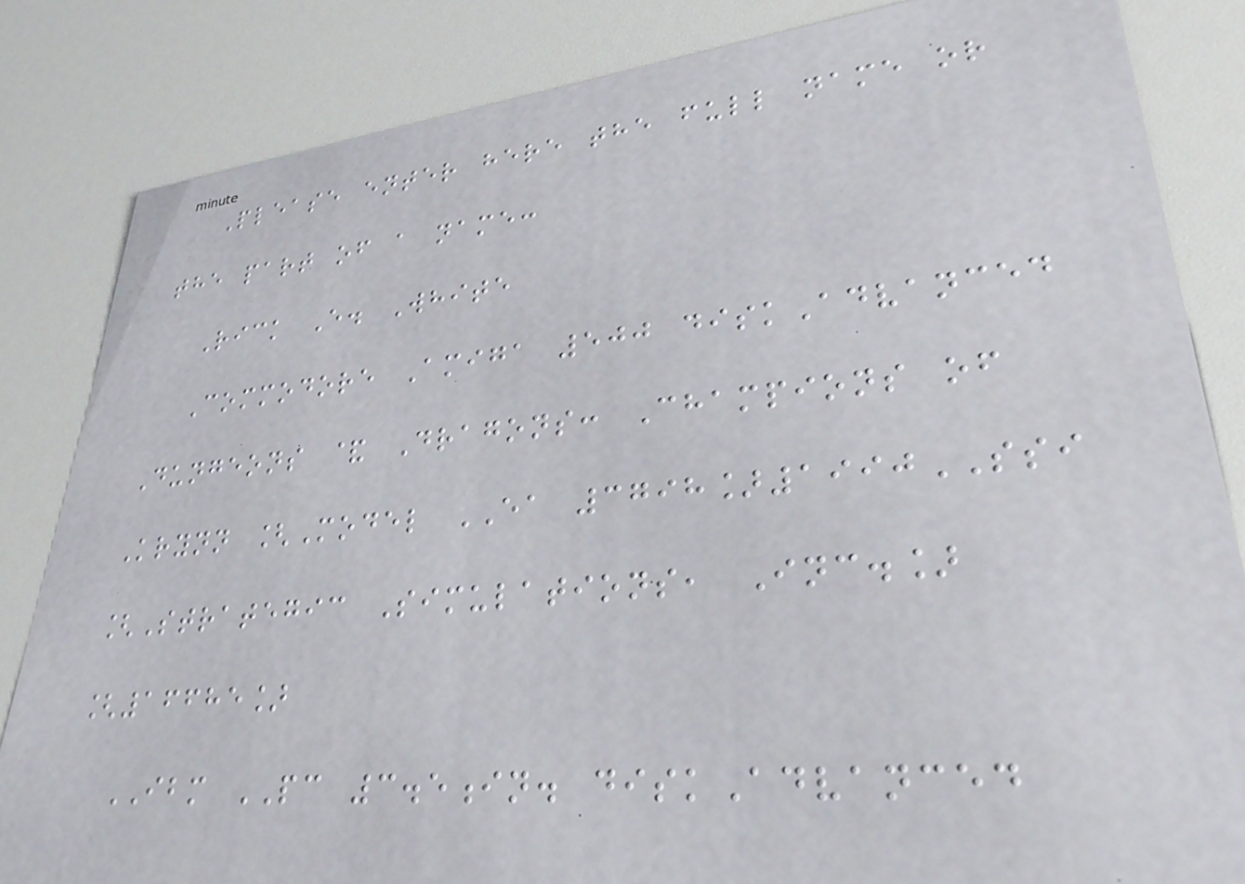Please enter here the full name or
the part of a name:
Rick E. White
Commodore Amiga 500 diskAdvanced
Dungeons & Dragons: Champions of
Krynn [Model EA 3798]1990SSI
[Strategic Simulations, Inc.]
[16685]
IBM PC 3.5in. diskAdvanced
